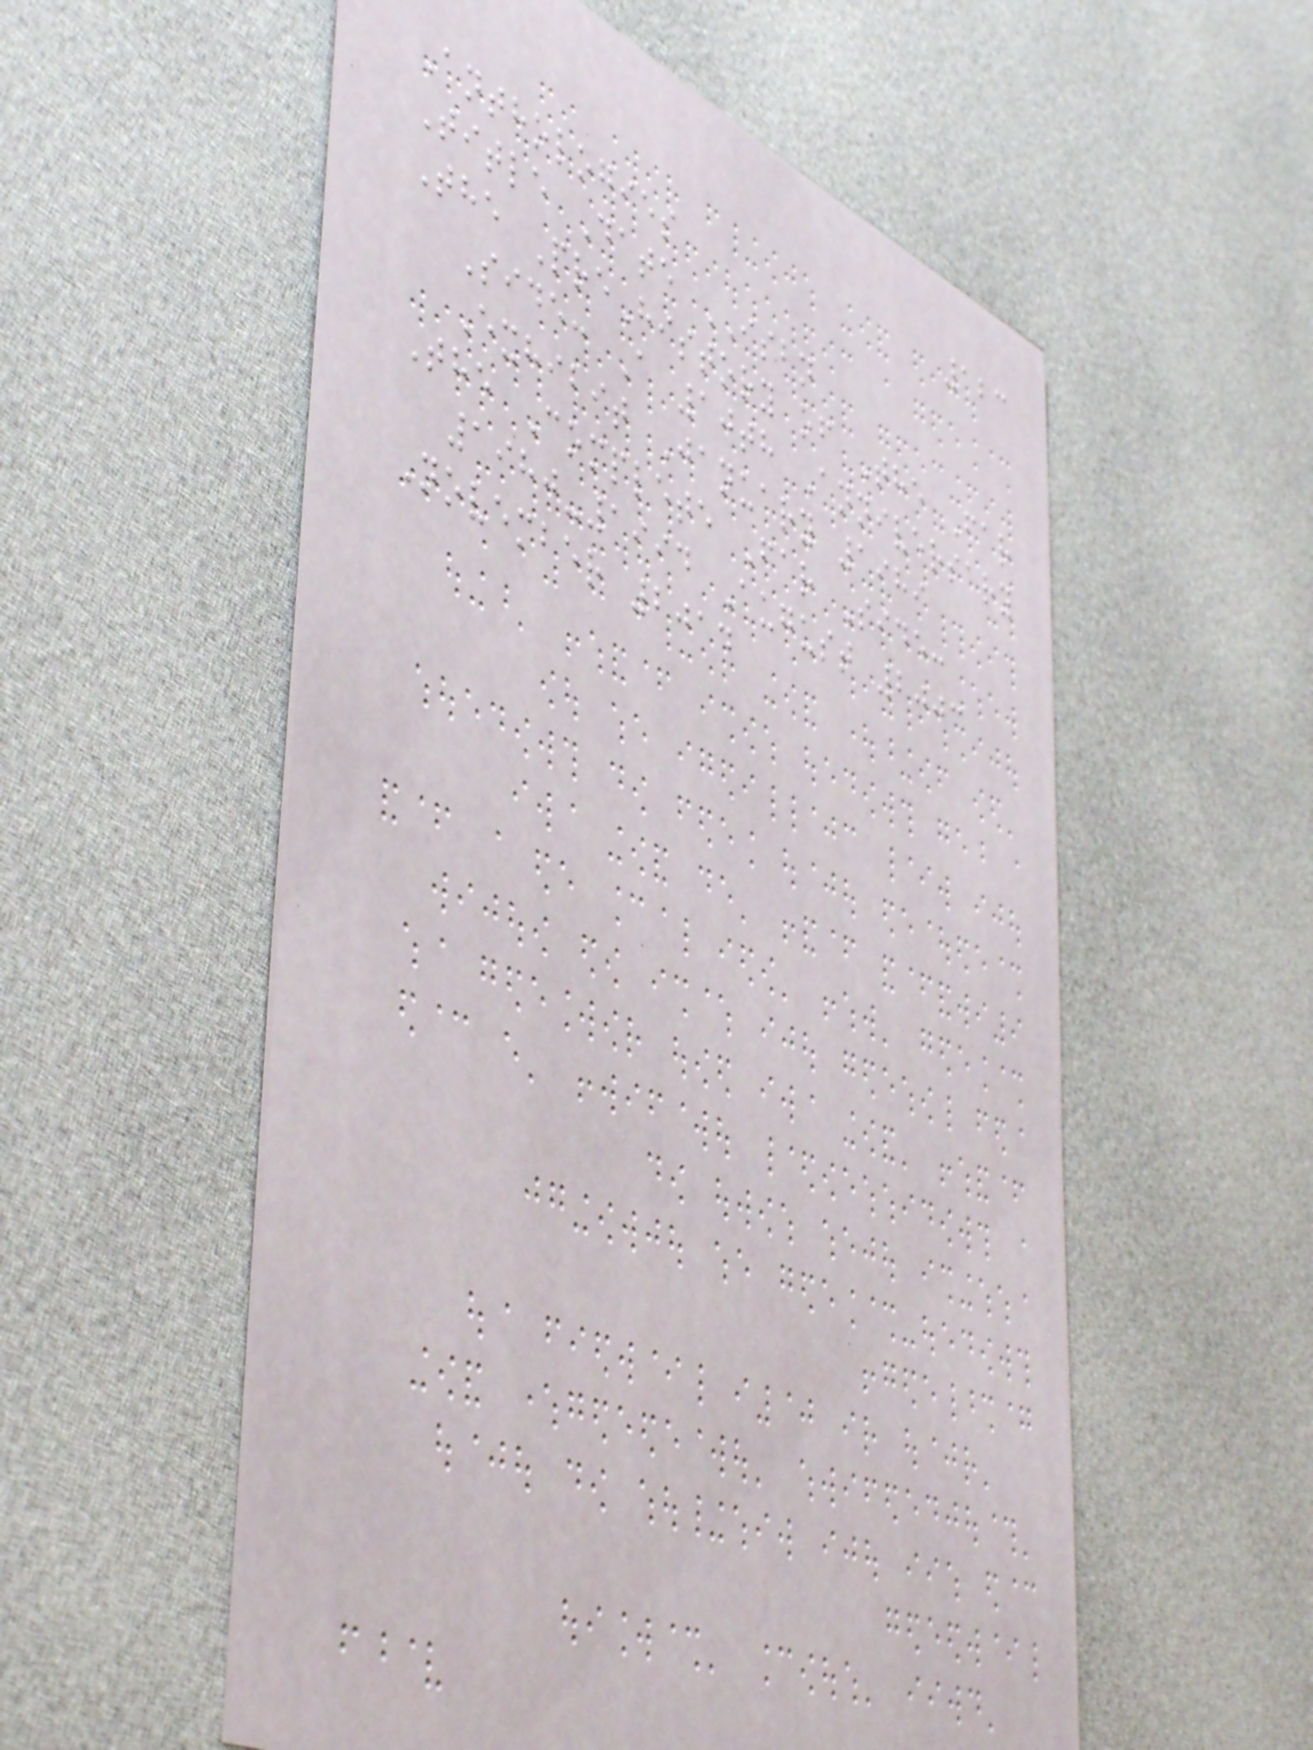123
Anthologies
Title Date ISBN
The PreHistory of The Far
Side: A 10th Anniversary
Exhibit January 1989
The Complete Far Side:
1980-1994 August 2003
November 2014
